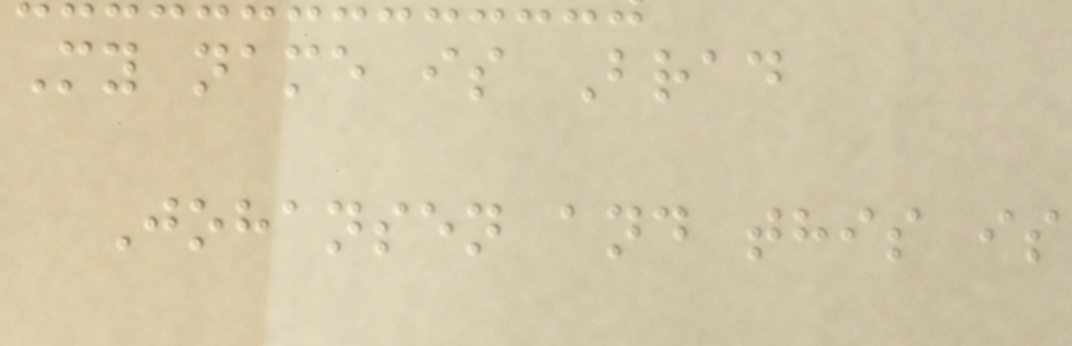My name is Brad
Johansen and this is
